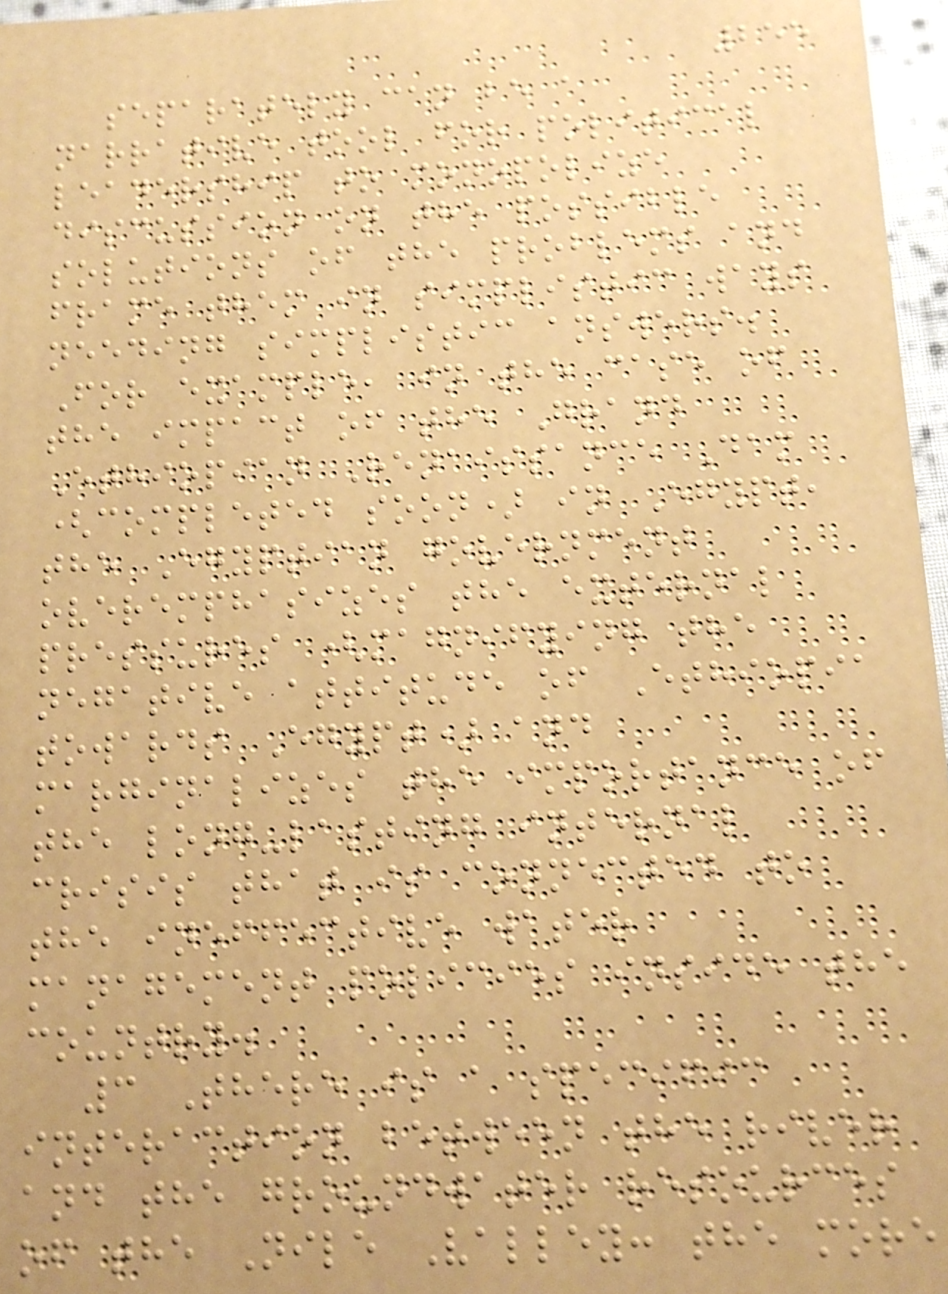255
separately can be a
narrative tool for political
leadership to monopolize
discussion on the possible
solutions of the problems and
frame them in simplistic ways
needing simplistic answers.
For example, in the case of
the impact of the Grand
Ethiopian Renaissance Dam
(completed soon) in Egypt,
the Egyptian government
overemphasizes the external
pressures (magnifying the
negative attitude of Ethiopia
towards Egypt) and
marginalizes the importance of
the long-lasting internal
crisis that is connected to
the ineffective water
management policies inside the
country.
3 There is a specific
interaction between the river
and the groundwater resources
of the Nile Valley: the more
